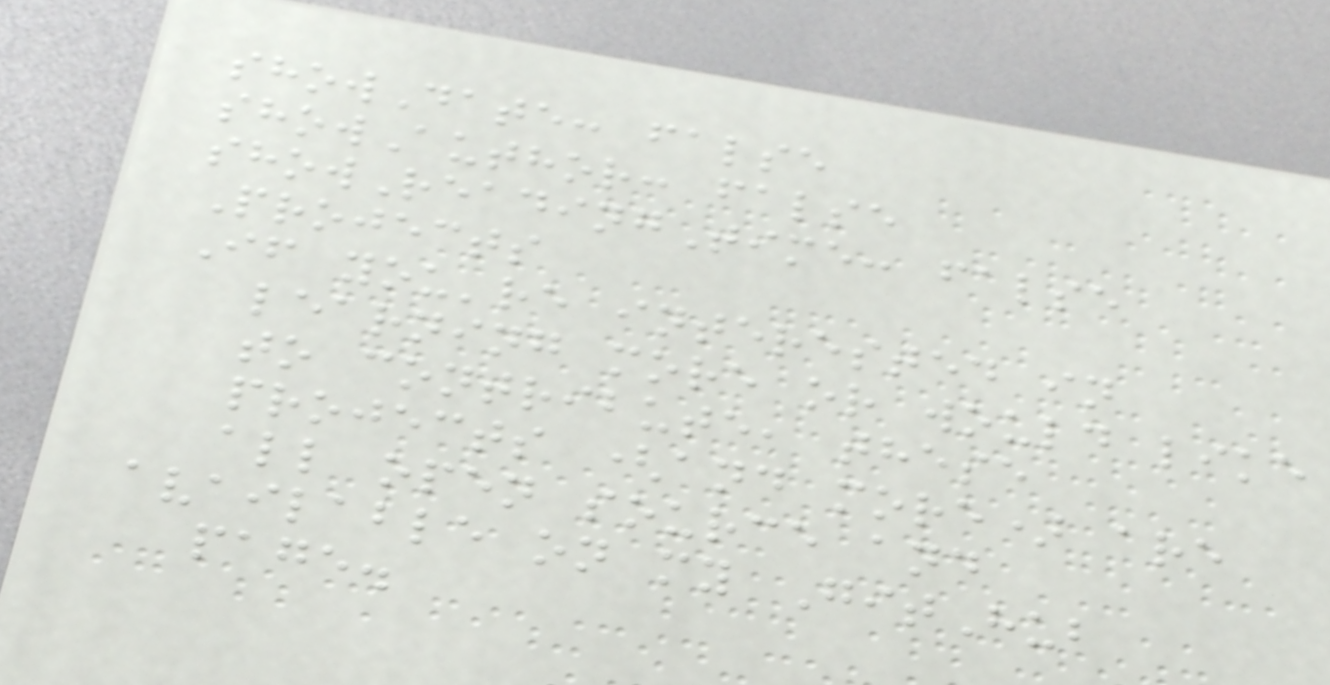showDate: false
showAuthor: false
showReadingTime: false
Projects
If you're interested in
learning more or would like
to contribute, these
projects (and more) are
all open source and
available on my GitHub
page.
